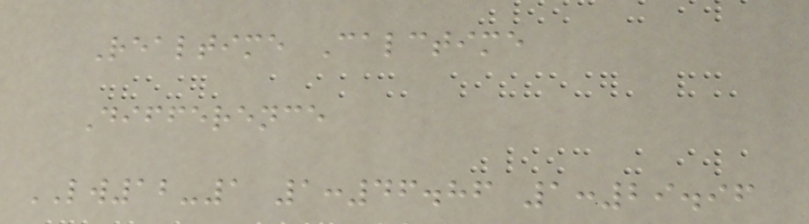Realtime Calctime
Difference
LW12-1 1:46.86 1:29.96
